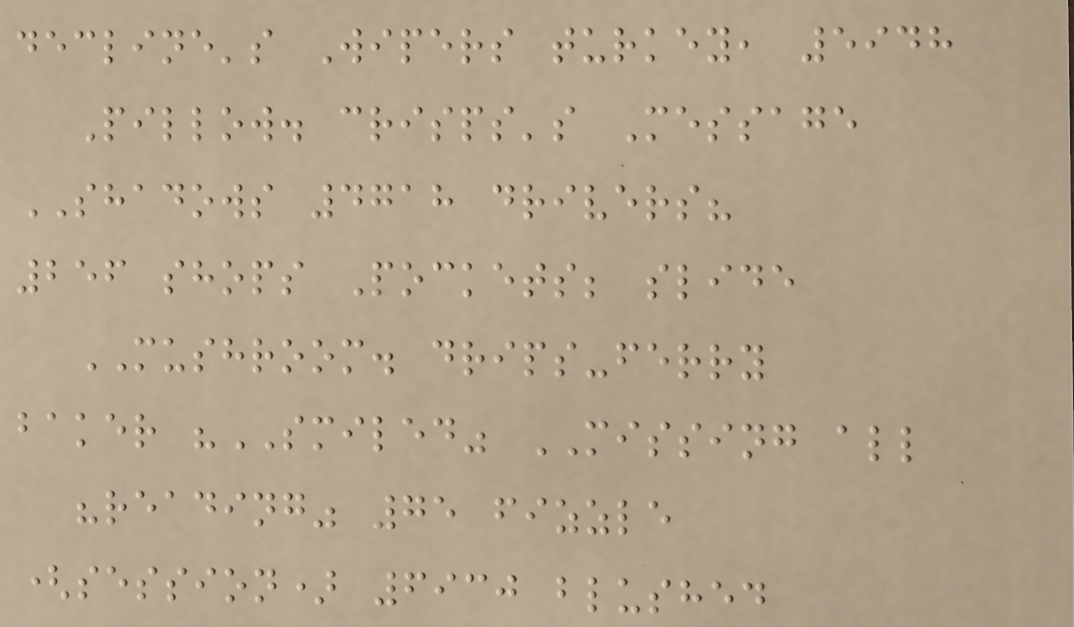decline's Wipers turkey, 5948
Pillow. crisps's Message
SHADOWS 4718 drivers?
256 shops Pockets; slide
MUSHROOM. drips-ferry
baker "SMILED" MISSING all
"reading" 75 fizzle
(session) 6930 blushed
